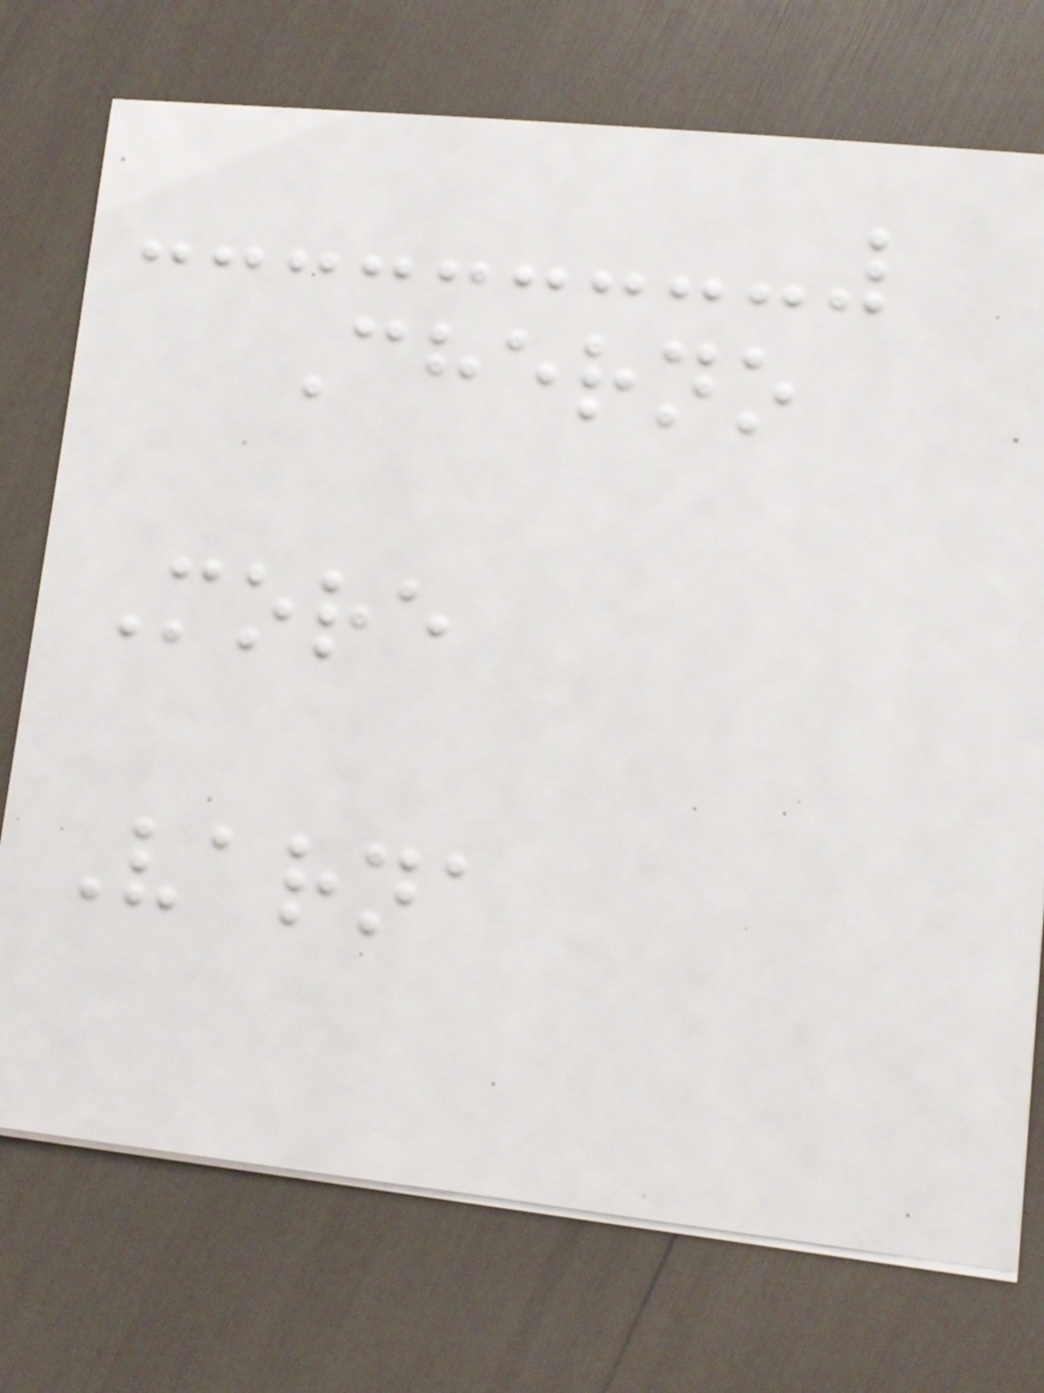Cherno
More
Varna
